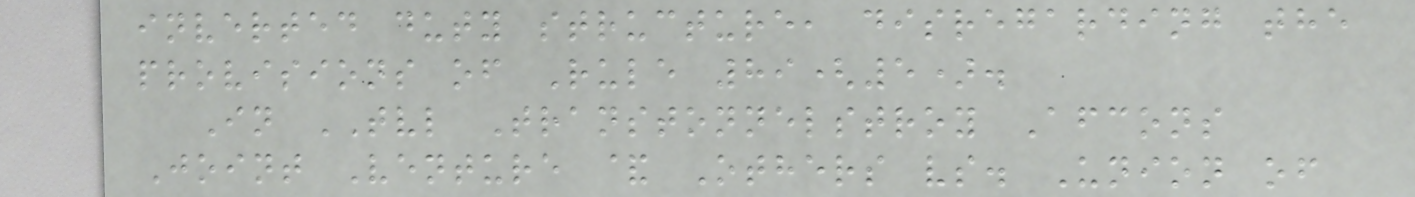inverted duty structure, disregarding the
provisions of Rule 89(5).
In TVL Transtonnelstroy Afcons
Joint Venture & Others vs. Union of
